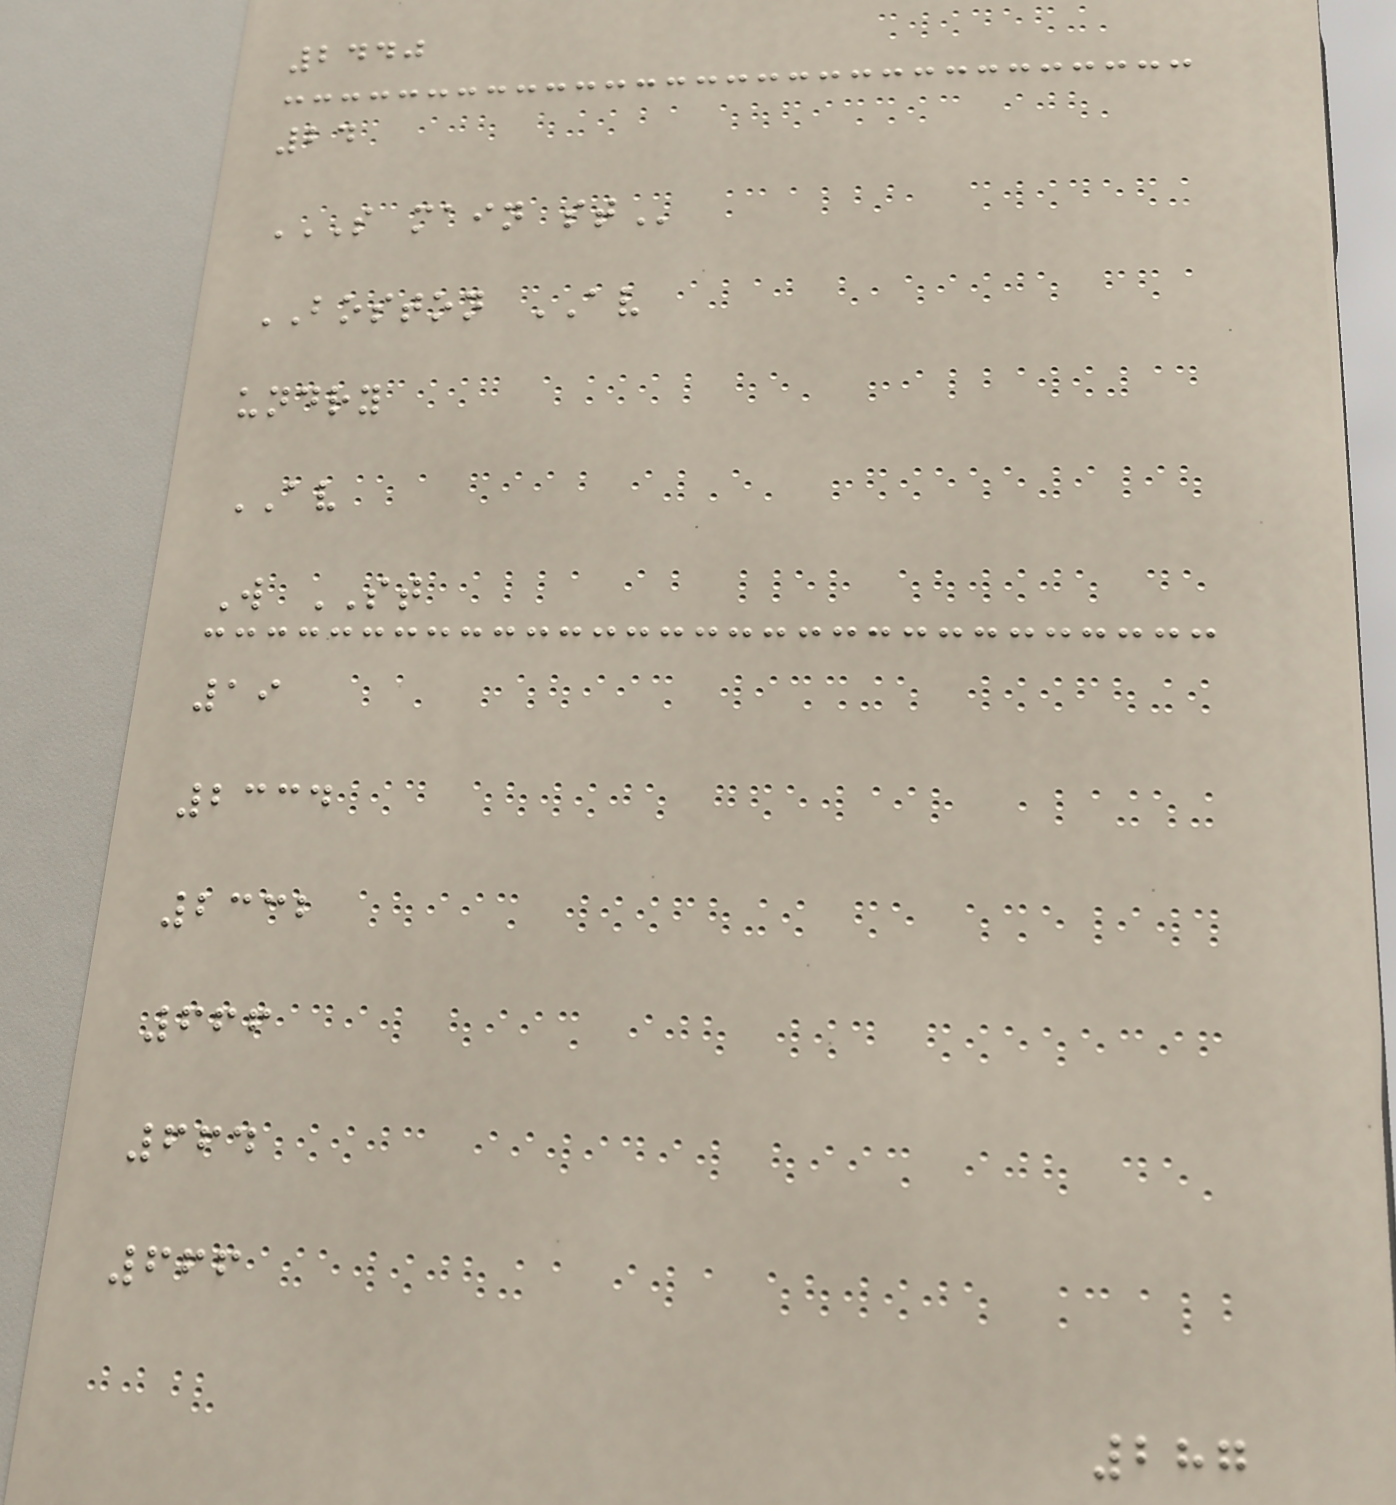2440
24
S MAIN ST
BOSTON AV
undry
AV
W ST
19
2334
2332
666
664
666
287
